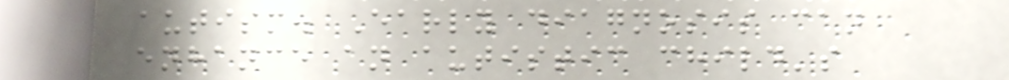autism. Early diagnosis can
enhance an autistic child's
